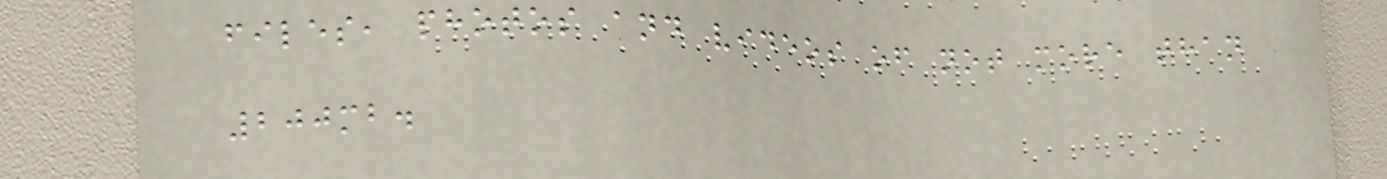files, photos and videos of not more than
200mb.
